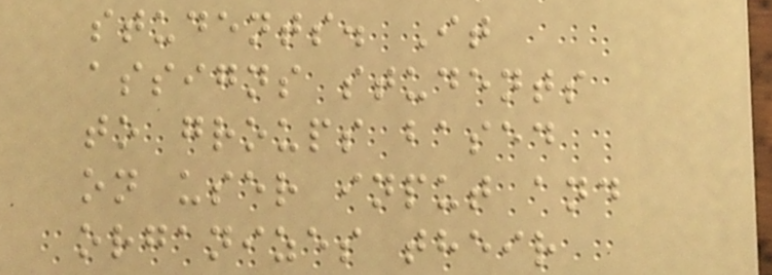students. It
assigns students
to groups based
on user input and
organizes their
